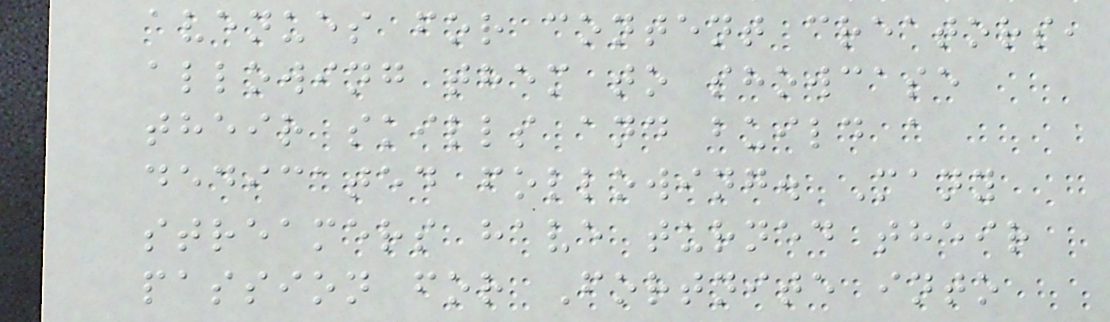avenues for content creators,
allowing them to showcase
their skills and build a
dedicated following. Many
streamers have turned their
passion for Fortnite into
